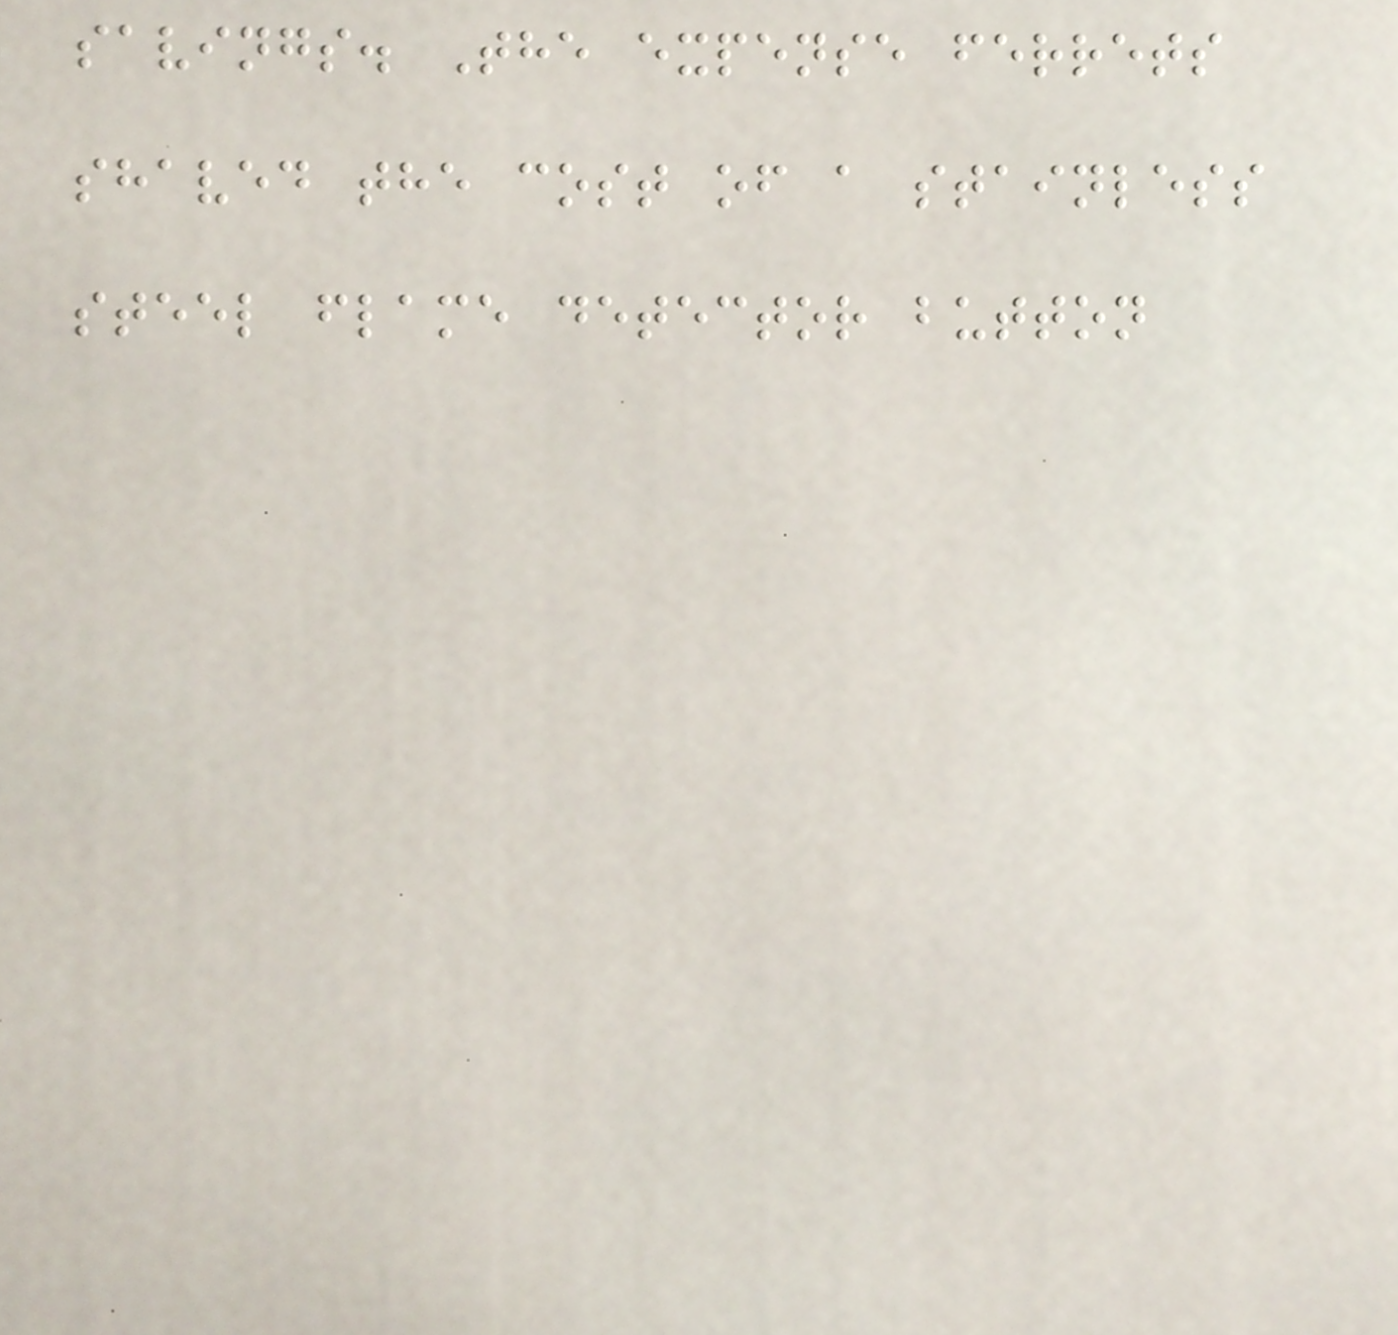savings. The expense ferrets
shaved the cost of a stainless
steel flame detector button
